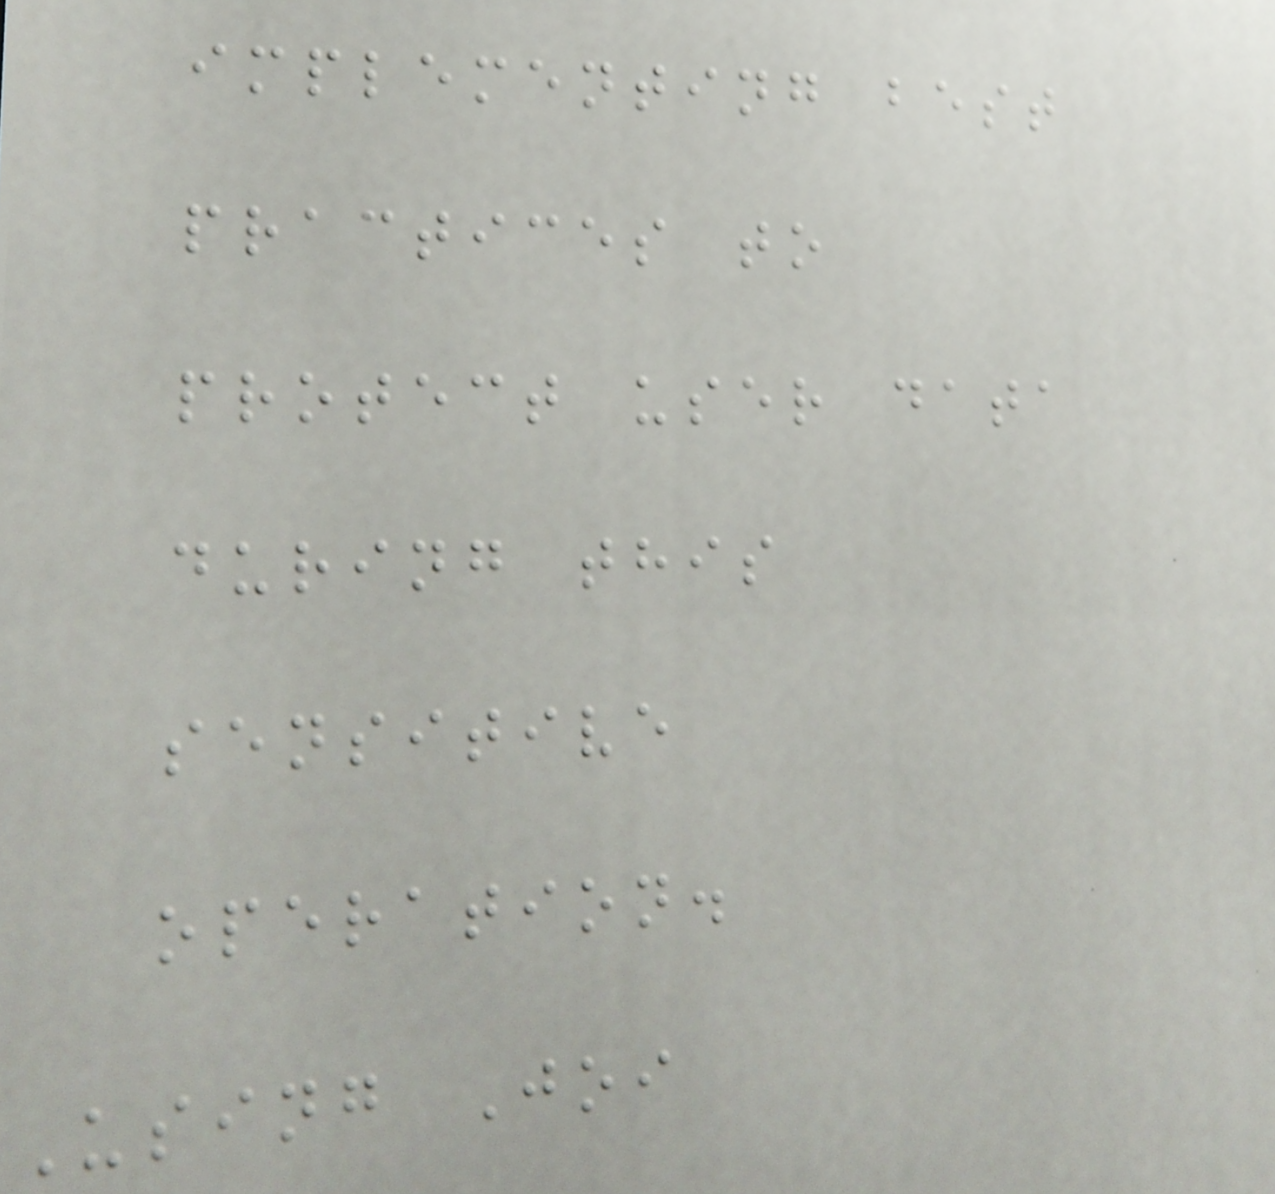implementing best
practices to
protect user data
during this
sensitive
operation.
Using Joi
